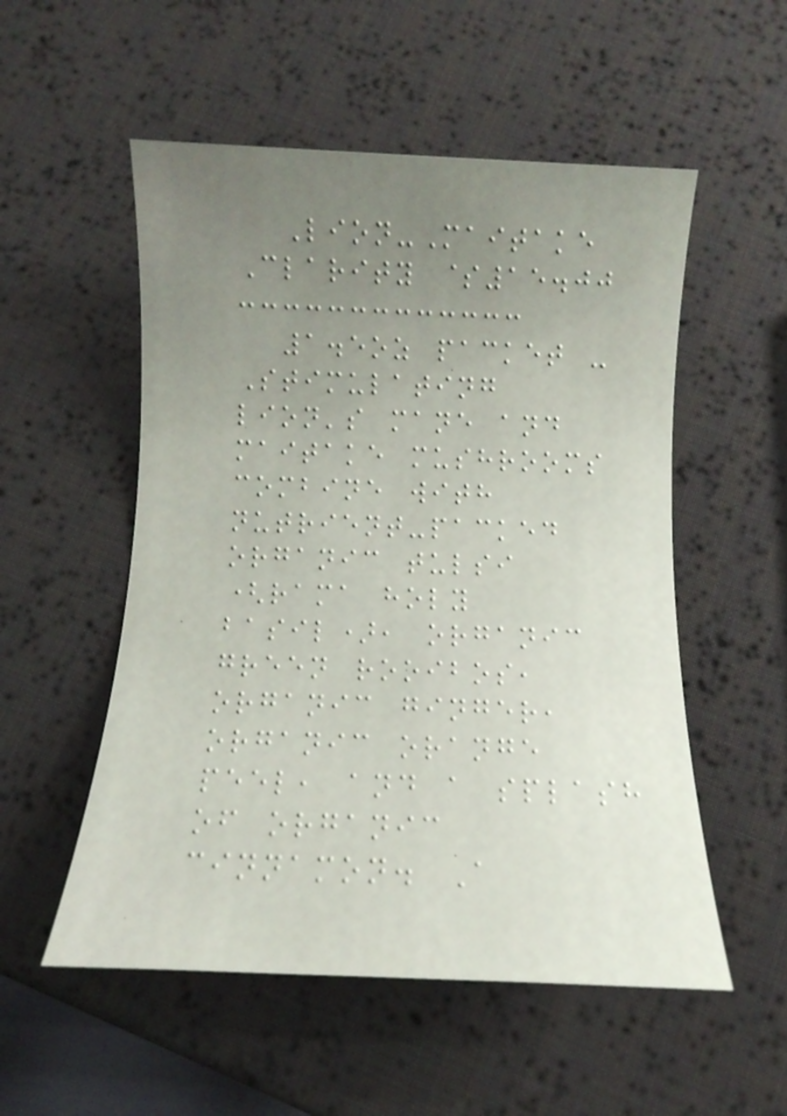Lion-Maitake
Clarity $15.00
1.5oz packet -
Stimulating
lion's mane and
maitake mushrooms
combine with
nutrient-packed
organic tulsi
(rama holy
basil), organic
green rooibos,
organic ginger,
organic orange
peel, and a splash
of organic
cinnamon. A
